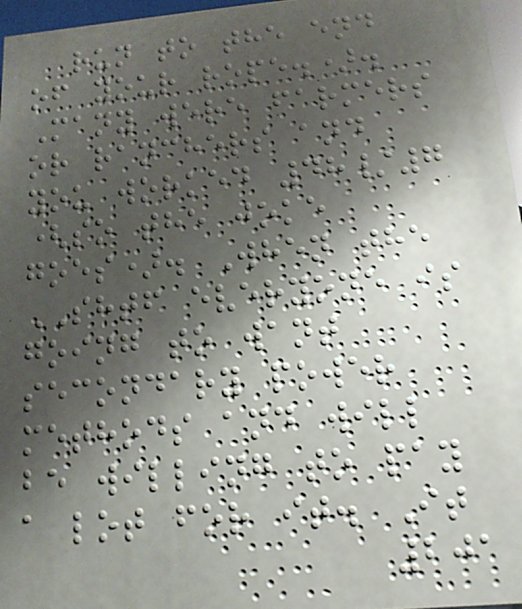run to the end
of your rope.).
Many were farmers
or ranchers and
you worked 48/7
(so the joke
goes). When the
SHTF everyone is
going to want
secondary power
methods and will
be willing to pay
a lot for it. It
201
